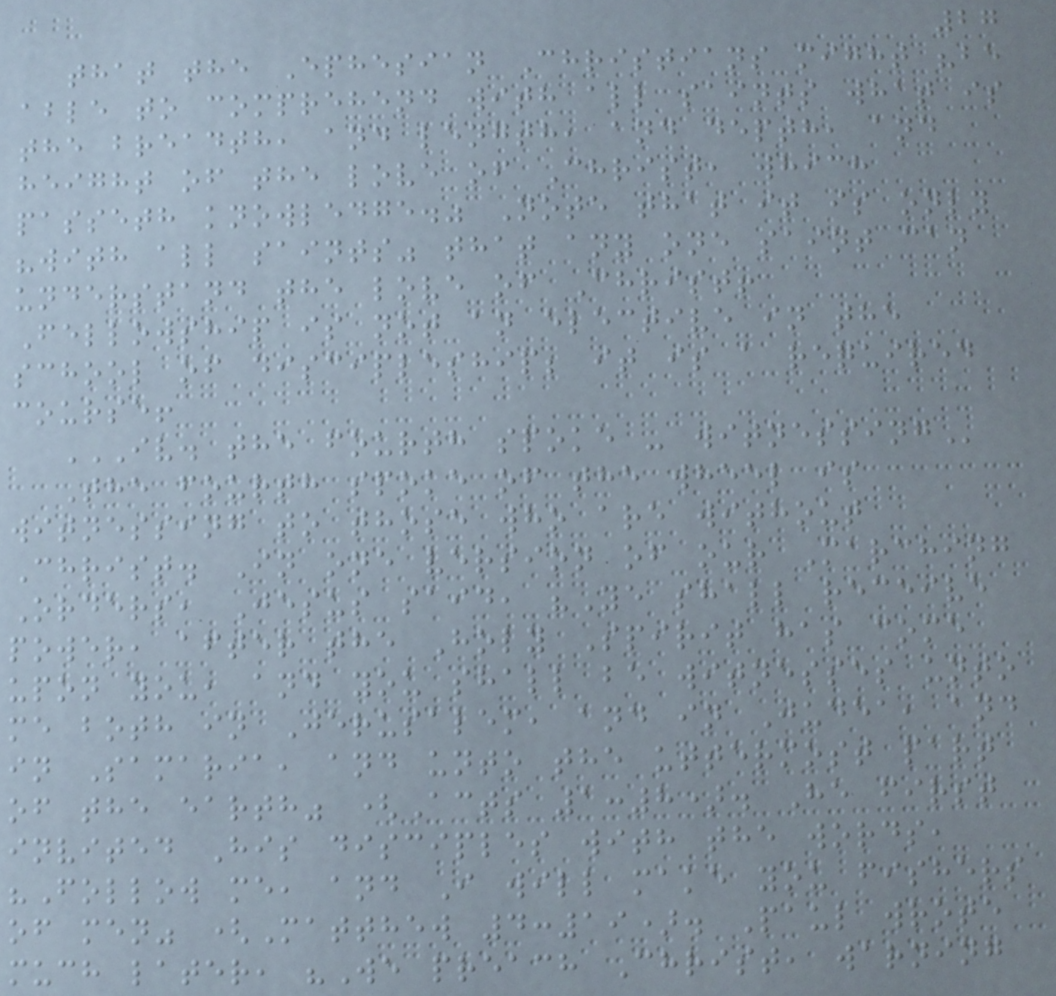27
that the Ephesian Christians might "be
able to comprehend with all saints what is
the breadth, and length, and depth, and
height of the love of Christ, which
passeth knowledge." Note that it is only
"with all saints" that any one saint can
understand the love of Christ!
Fellowship is not an elective in the
school of discipleship; it is a required
course!
IV. THE FOURTH SPOKE - WITNESSING
The fourth spoke of the wheel is
witnessing to those who are without
Christ. In one version of our Marching
Orders, Jesus said, "Ye shall receive
power, after the Holy Spirit has come
upon you, and you shall be witnesses unto
me both in Jerusalem, and in Judea, and
in Samaria, and unto the uttermost part
of the earth" (Acts 1:8). He first
invited His disciples with the words,
"Follow me, and I will make you fishers
of men" (Matthew 4:19). Paul wrote
much later, "We preach Christ, warning
